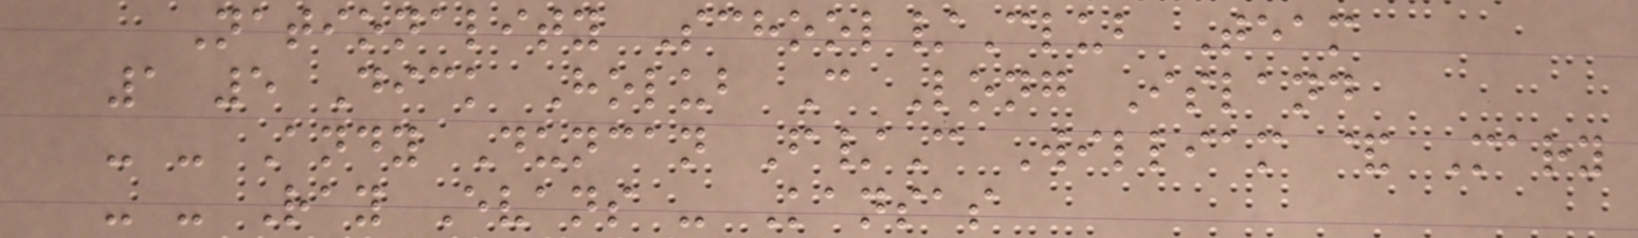Nationality School/Club Team
1 5 Dick Holub C Long Island
- - Andy Duncan F/C William & Mary
- - Ray Evans - Kansas
